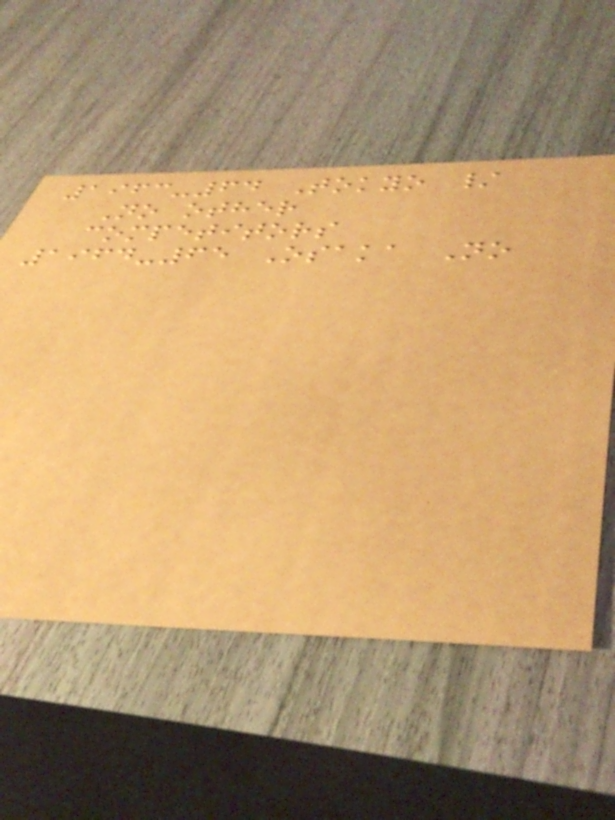1963-64 Tokyo /
No other
competitors
1964-65 Osaka No
